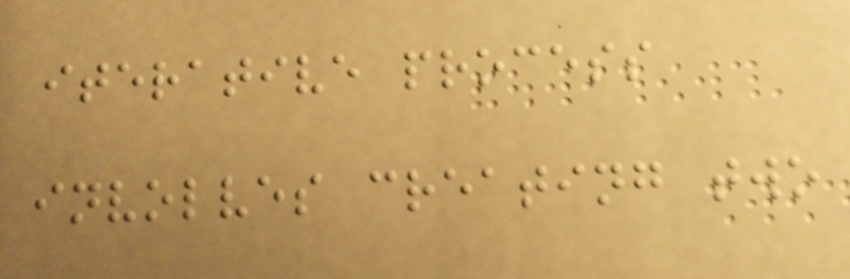iterative process
involves creating two
